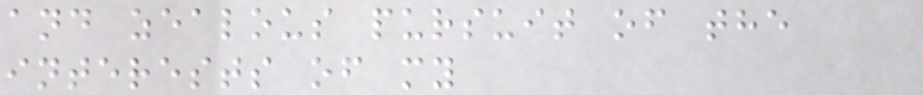and zealous pursuit of the
interests of my
